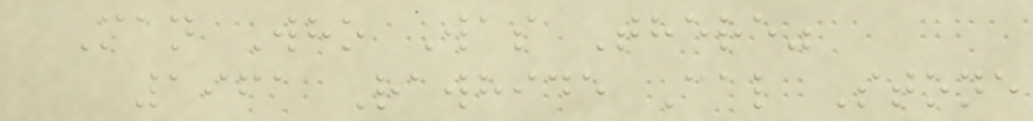Man Who Was There"
1961 Rawhide Cal Stone
